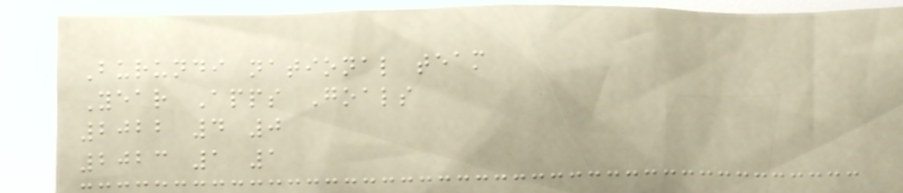Burundi national team
Year Apps Goals
2022 4 0
2023 1 1
